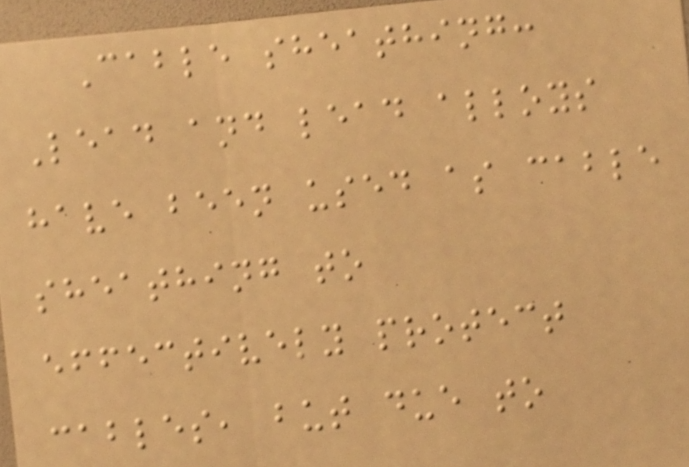Cable sheathing:
Lead and lead alloys
have been used as cable
sheathing to
effectively protect
cables, but due to
